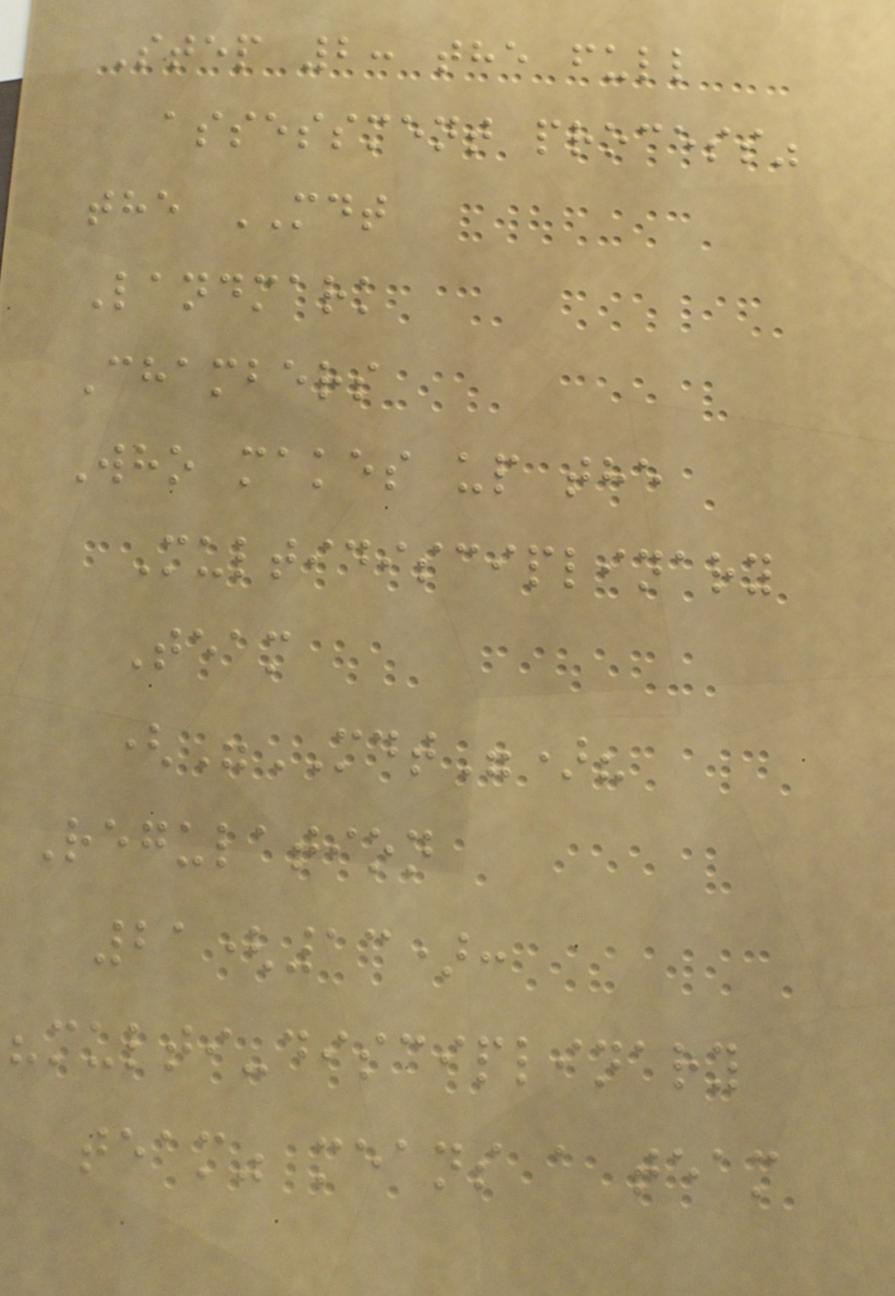Step 2: the full
assessment process"
the MDT
Landmark
Chambers
Who makes up the
Multidisciplinary
Team
("MDT")?
Regulation
21(13):
"multi-disciplinary
team" means a team
